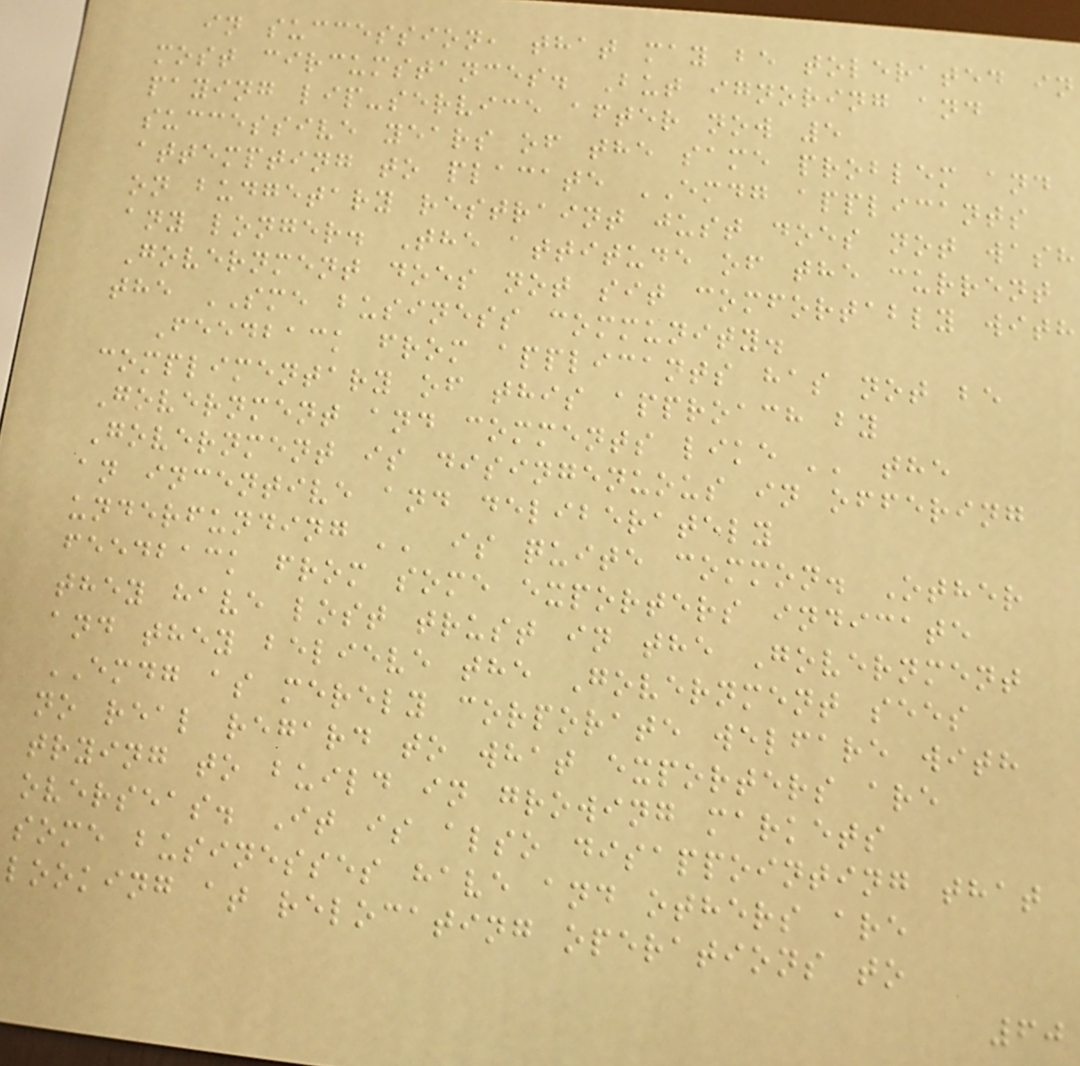in succession, that may be tolerated in
most circumstances. But ignoring and
paying lip-service after now 5
successive years of the same problem and
attempting to placate EMDG applicants
on budgetary restraint just does not wash
any longer. The attitude of the current
Government does not sit comfortably with
the SME business community.
Feedback from applicants has not be
complimentary of this approach by
Government and comments like '' the
Government is disingenuous in offering
an incentive and deliberately
underfunding '' is quite common. Other
feedback from some exporters indicate
they have lost trust in the Government
and they believe the Government sees
EMDG as merely corporate welfare with
no real regard to what exporters are
trying to build in growing markets
overseas. It is also disappointing that
some businesses have and others are
looking at relocating operations to
60
